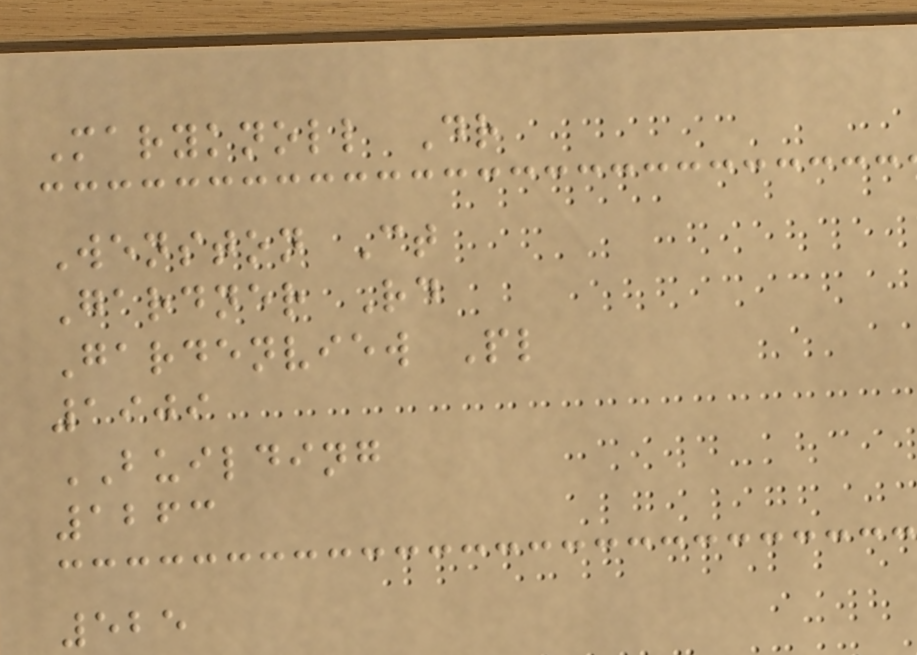Maryknoll Dr
Wenston Ct
Gardner Rd
Gardenview Pl
1909
BUILDING
1263
525
